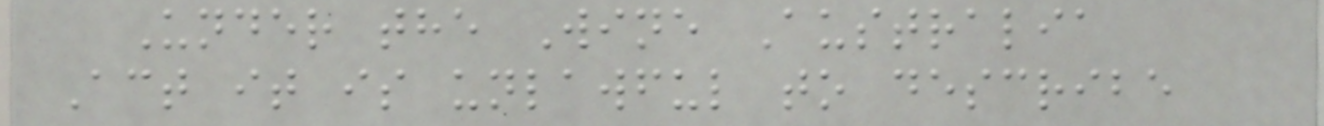Under the Wine Australia
Act it is unlawful to describe
